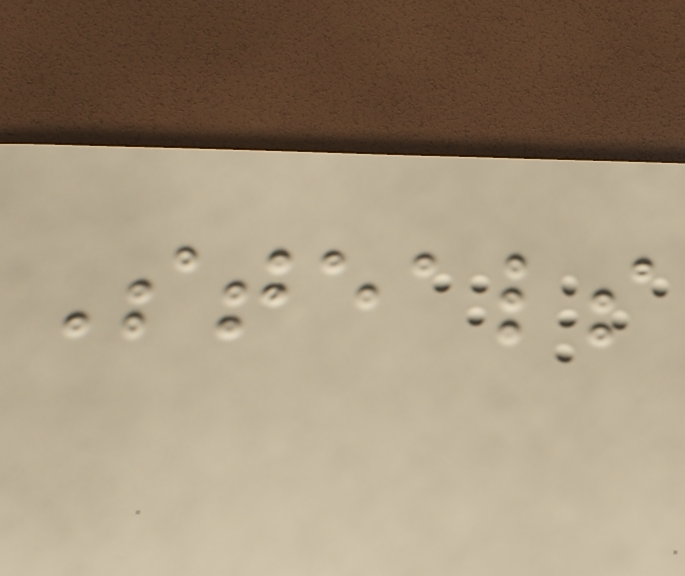Steals
